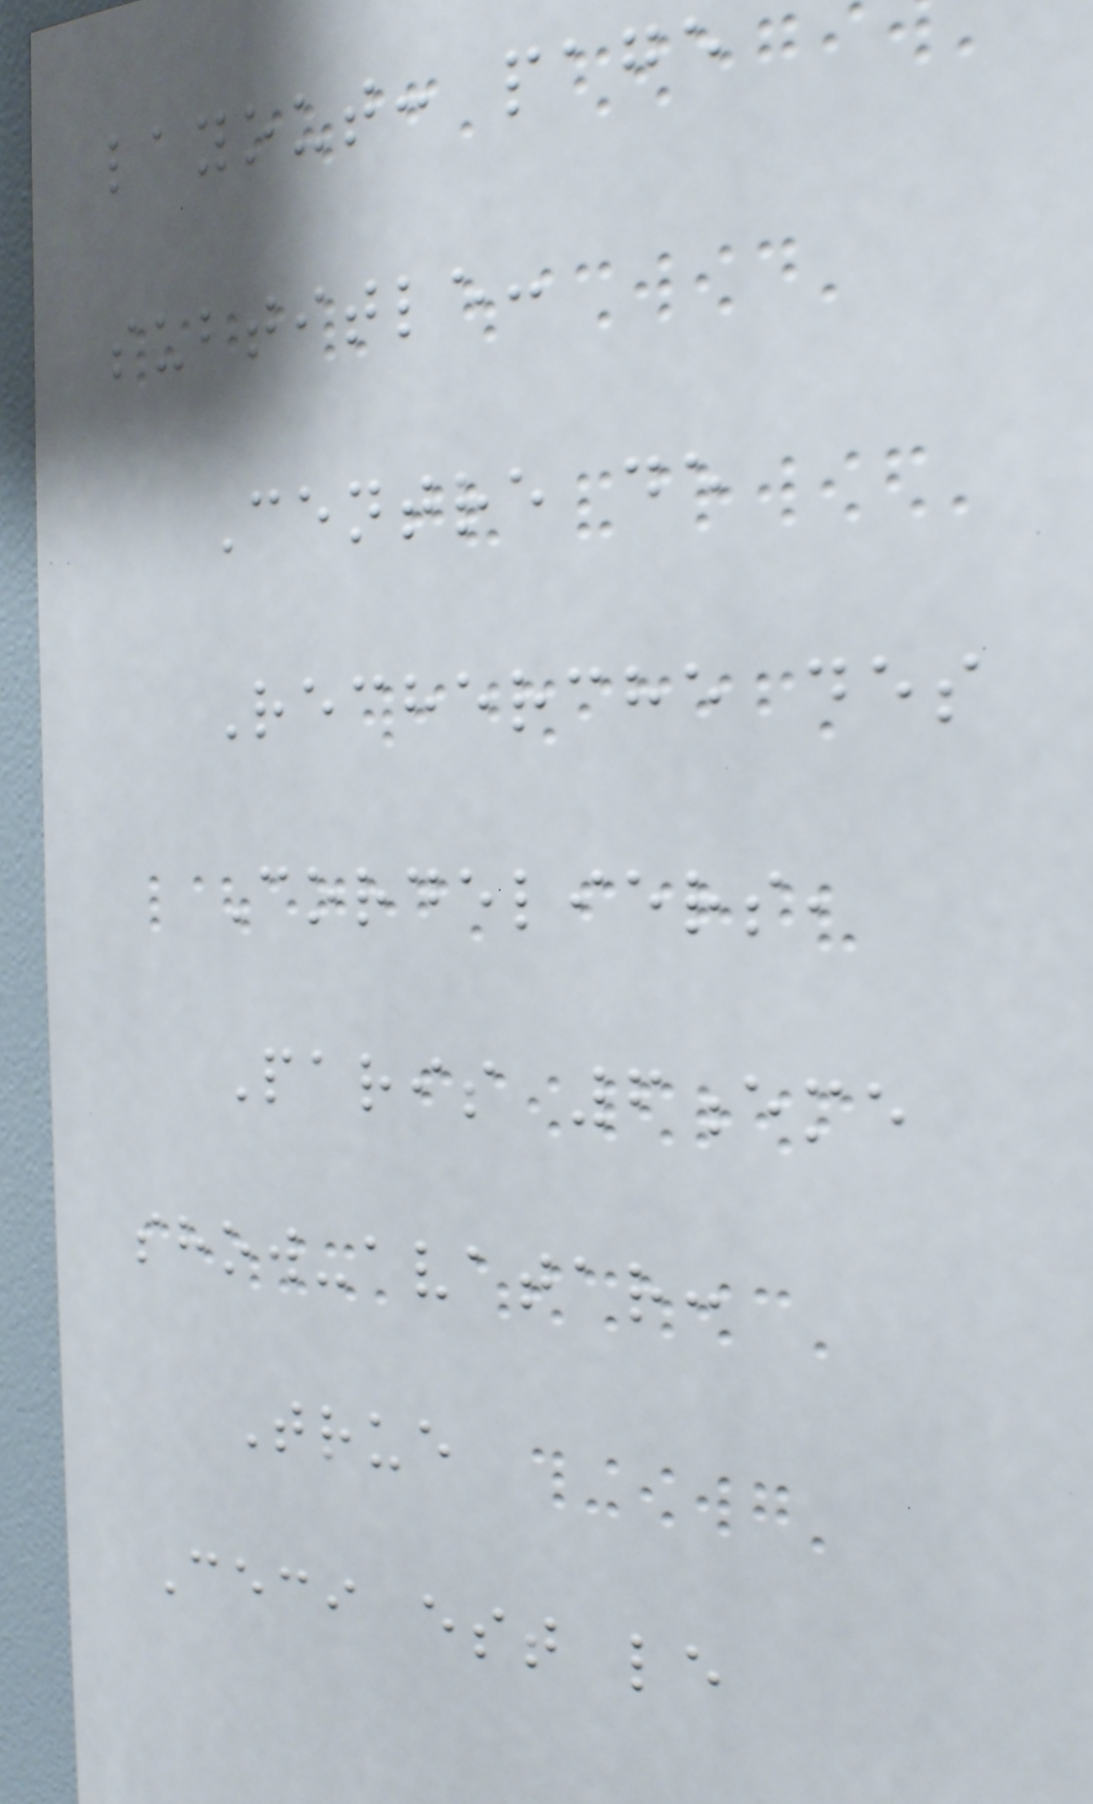layout: page
subtitle:
Centre de
Recherche des
Cordeliers,
Paris 6eme
show-avatar:
True
Ceci est le
